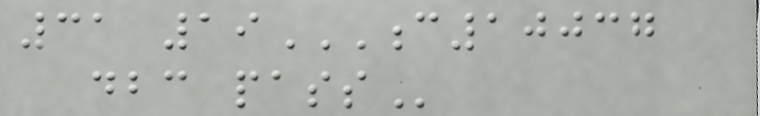31 19C10037
DBC PASS
